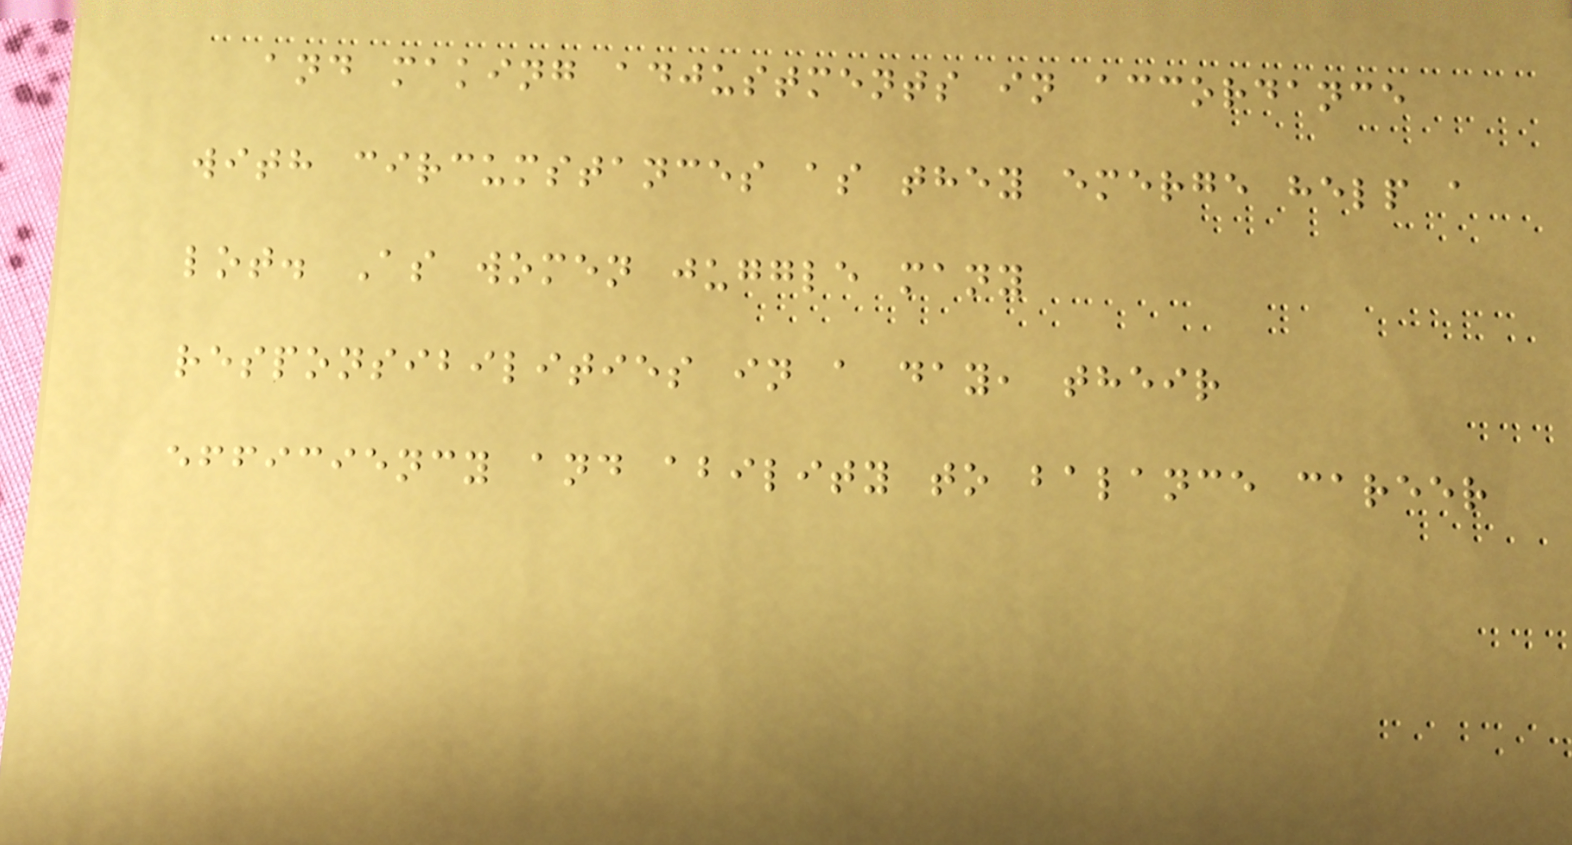and making adjustments in accordance
with circumstances as they emerge help a
lot. As women juggle many
responsibilities in a day, their
efficiency and ability to balance career
